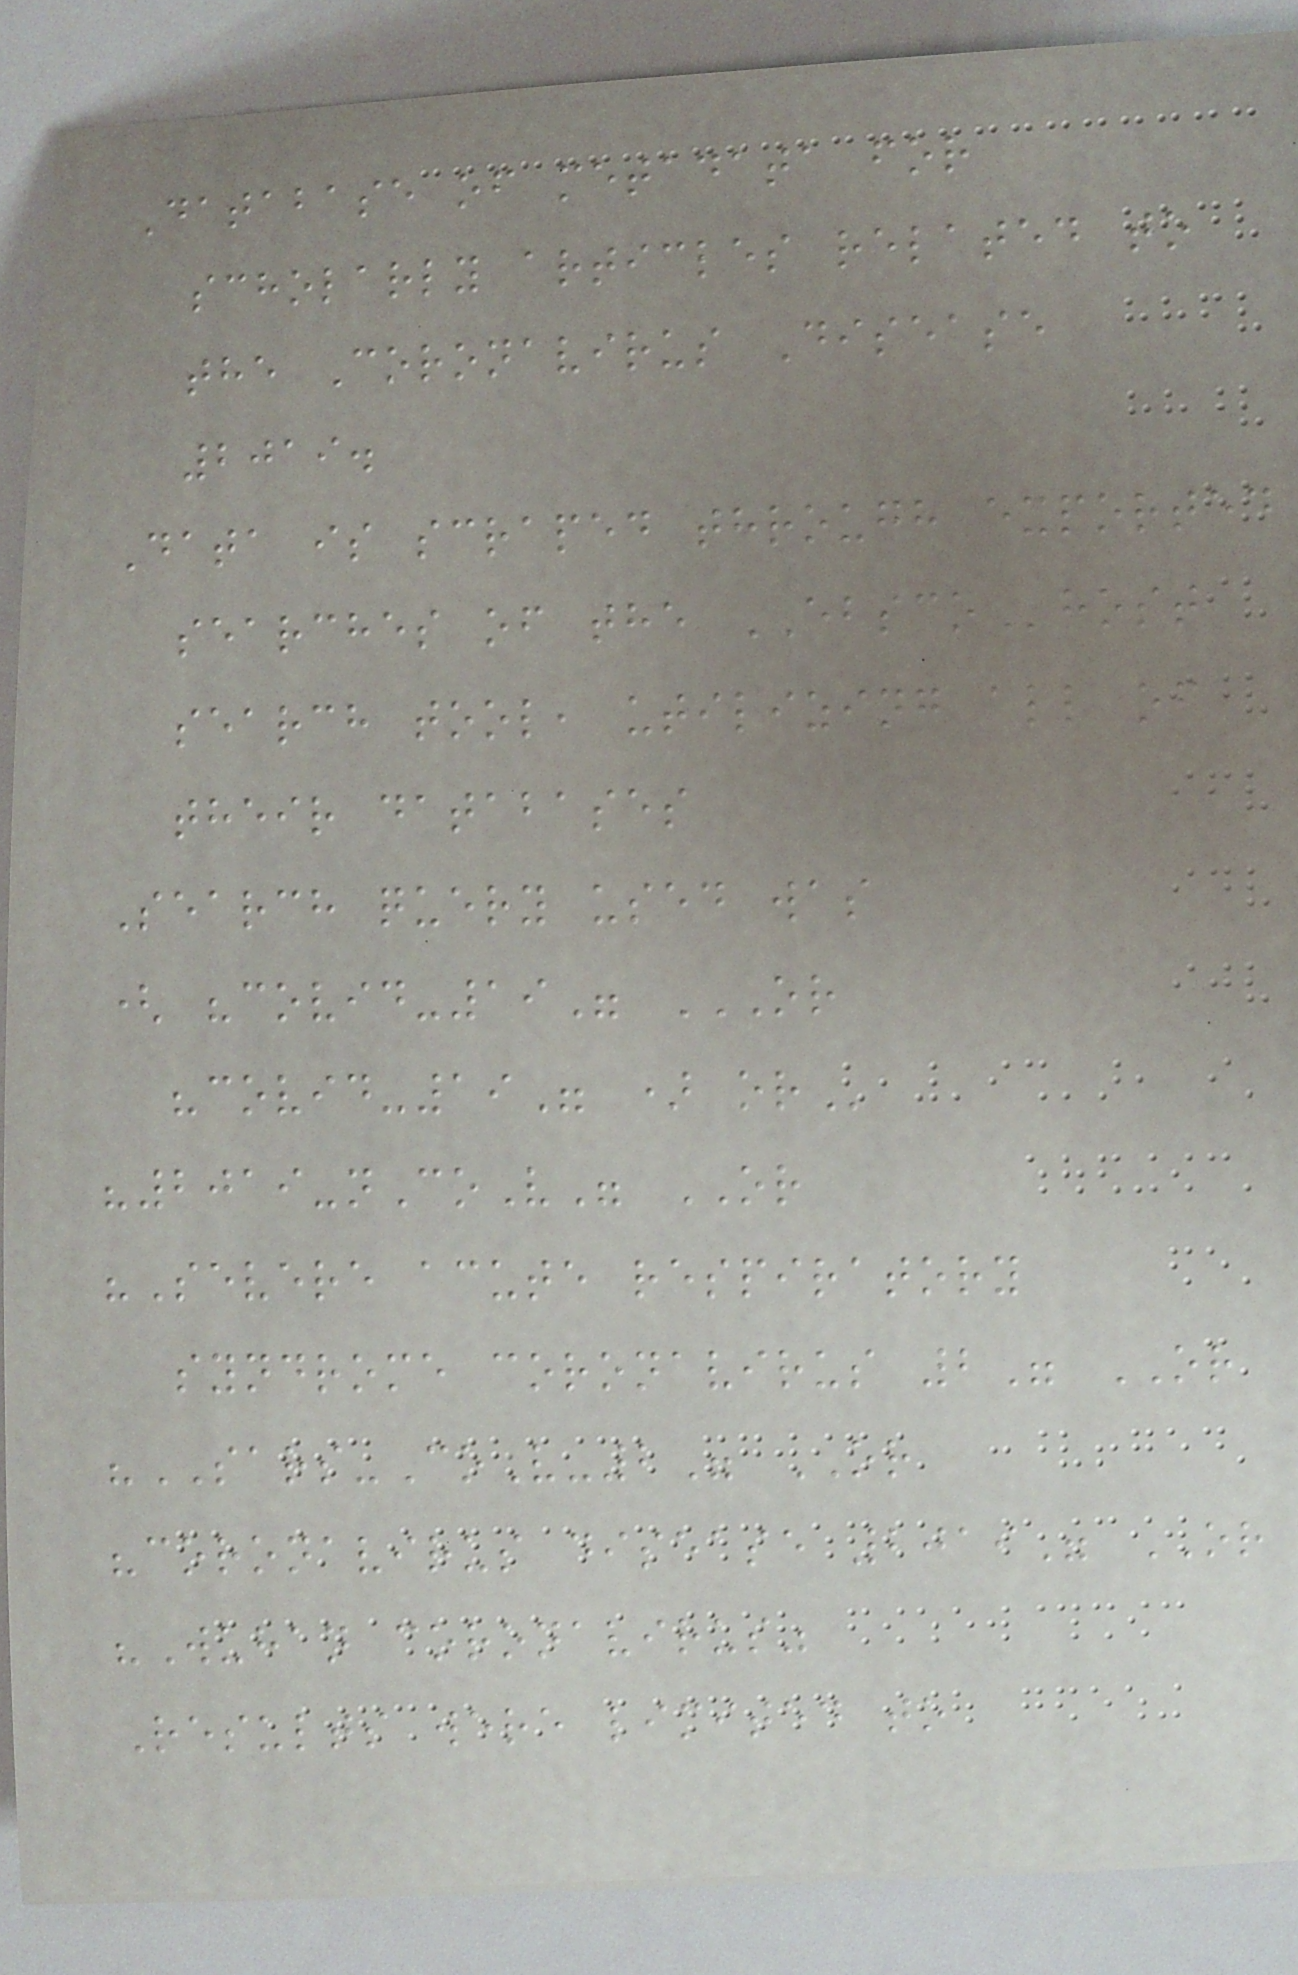Database of metadata for
scholarly articles related to
the Coronavirus Disease
2019.
Data is scraped through exported
searches of the EBSCOhost
search tool, utilizing all of
their databases
Search query used was
( "covid-19" OR
"COVID-19" ) OR
"2019-nCoV" OR
"Severe acute respiratory
syndrome coronavirus 2" OR
"SARS-CoV-2" OR
"coronavirus disease 2019" OR
"Wuhan coronavirus"
Results were limited to
